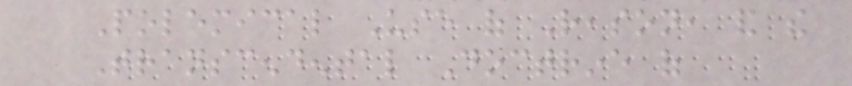Polemical Use of Reason, and the
Transcendental Doctrine of
